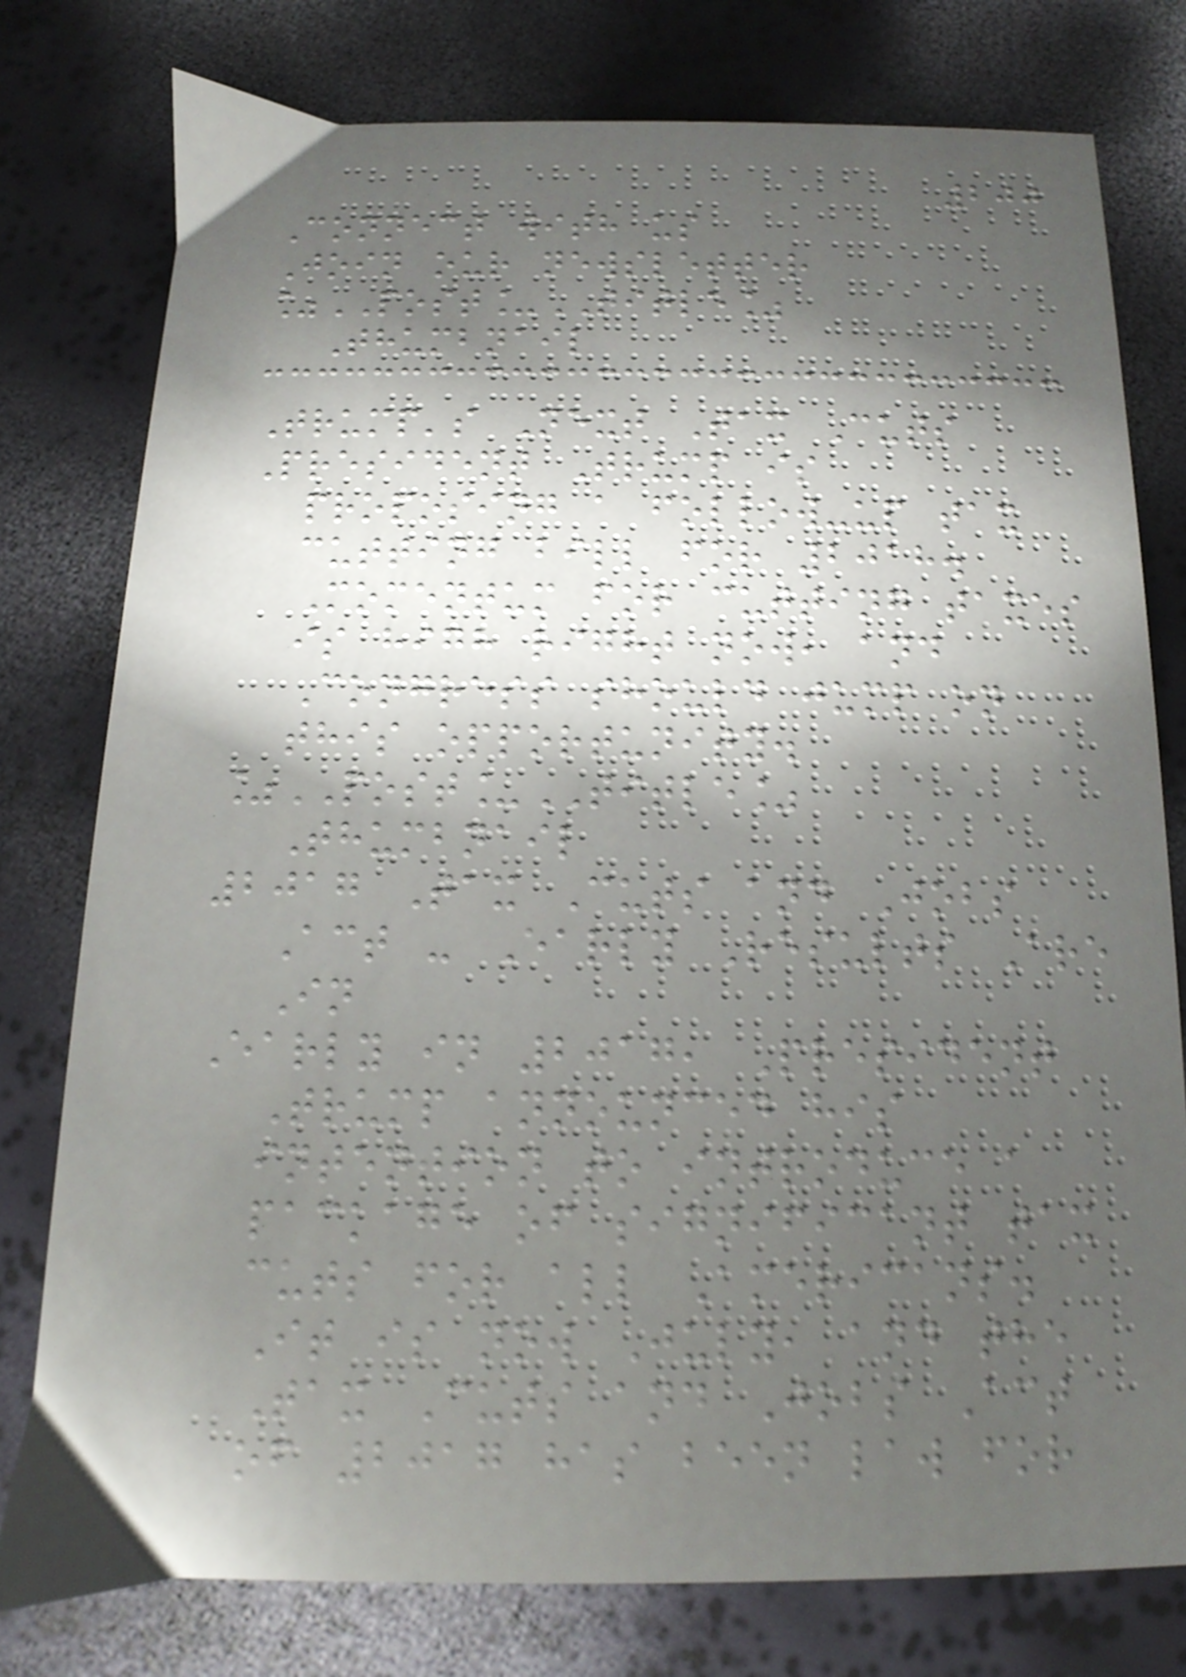200
Connect with us
Join our newsletter
%POST_TITLE%
Thumbnail
Trump's Next Tax Cuts
President Trump is
proposing a follow-up tax
cutting bill for 2018.
Momentum for cutting taxes
is high right now, and
Congress should jump on
this opportunity.
%POST_TITLE%
Thumbnail
2017 Tax Cuts and Jobs
Act - Early Results Are
In
Early in 2017, President
Trump announced his
intention to introduce a
package of significant tax
cuts for all Americans.
It is now July, and the
Tax Cuts and Jobs Act
of 2017 has been law for
